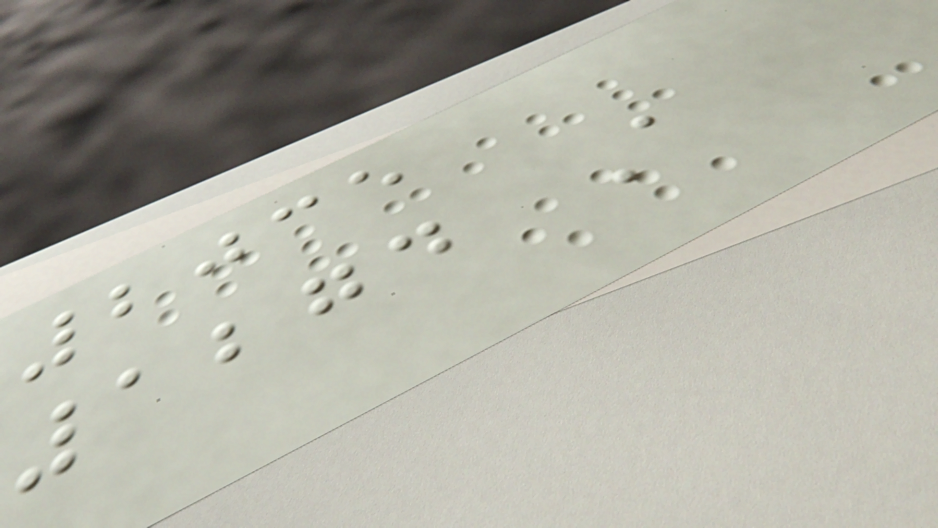2035
1274 A
